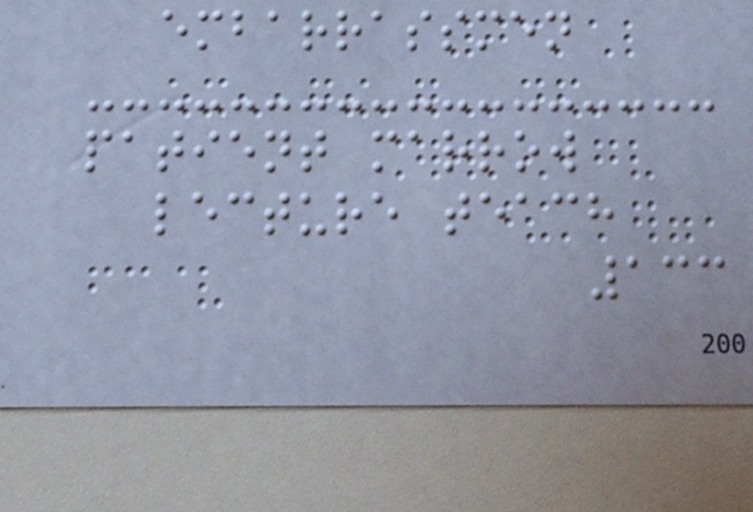embarrassmen
patient marrow
lecture teach
133
